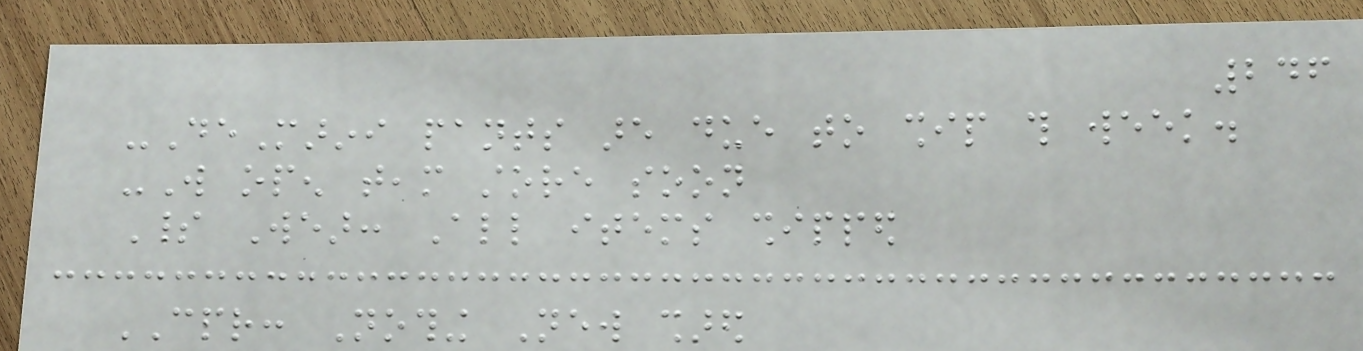246
-DeMarini pants are due to ship this week.
-Will open team store soon
Spirit Wear: All items shipped
CPR: Nothing New shared
